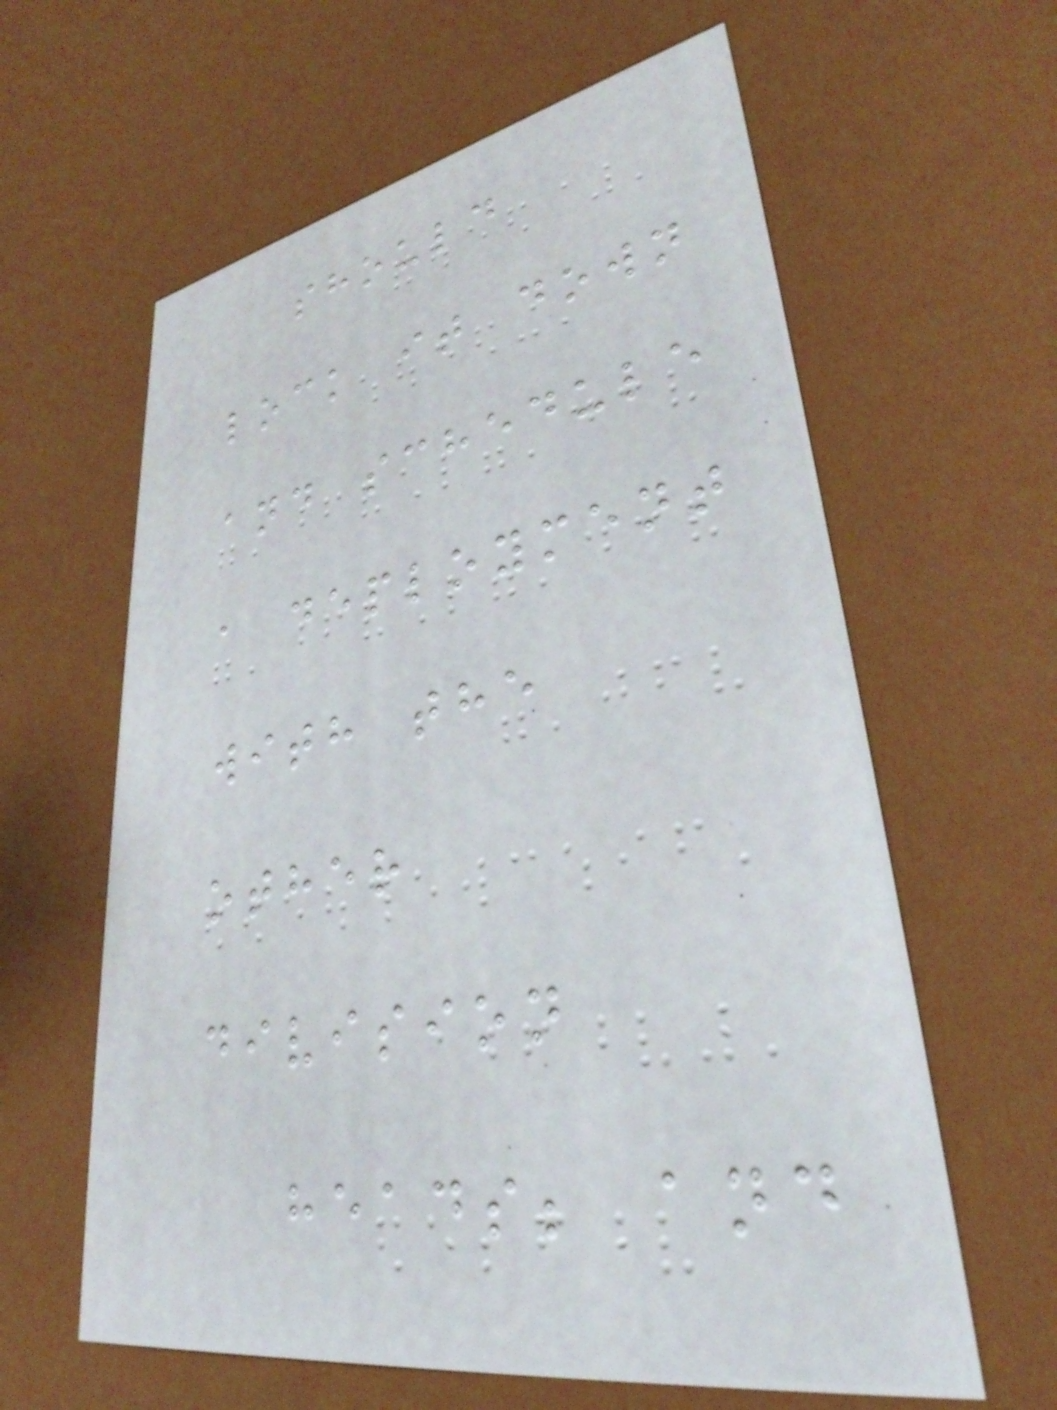should
lock it down
and schedule
a deployment
with the
other
division
heads; and
